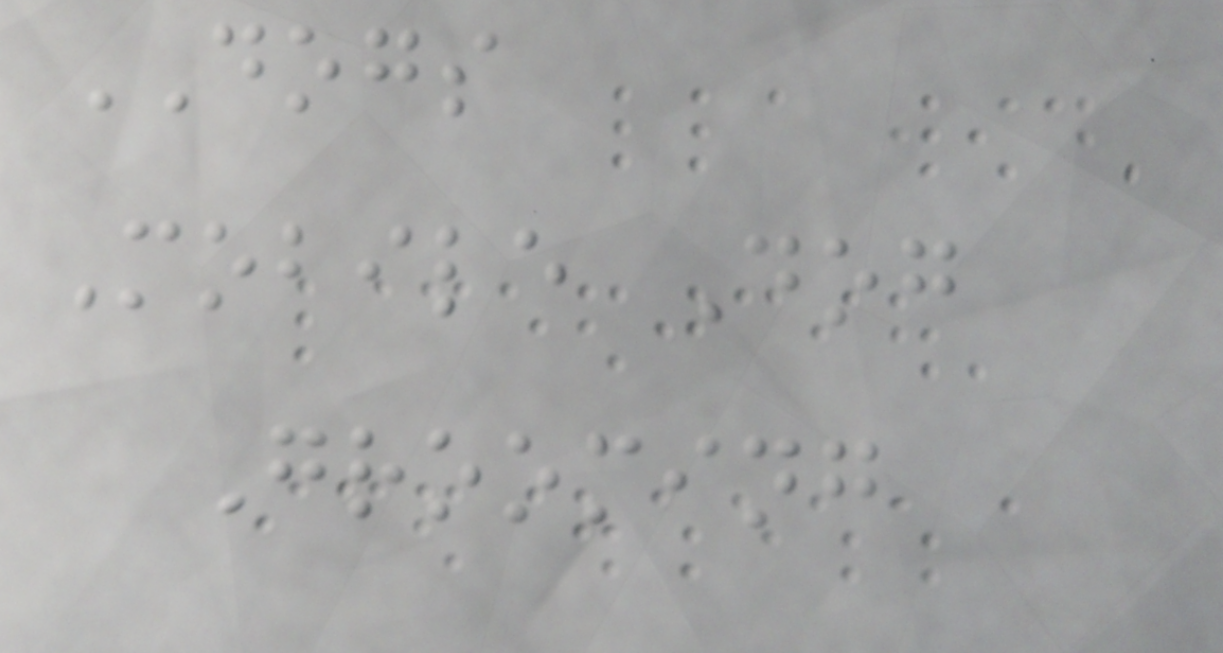DOGS
Mobile Dog
Grooming
